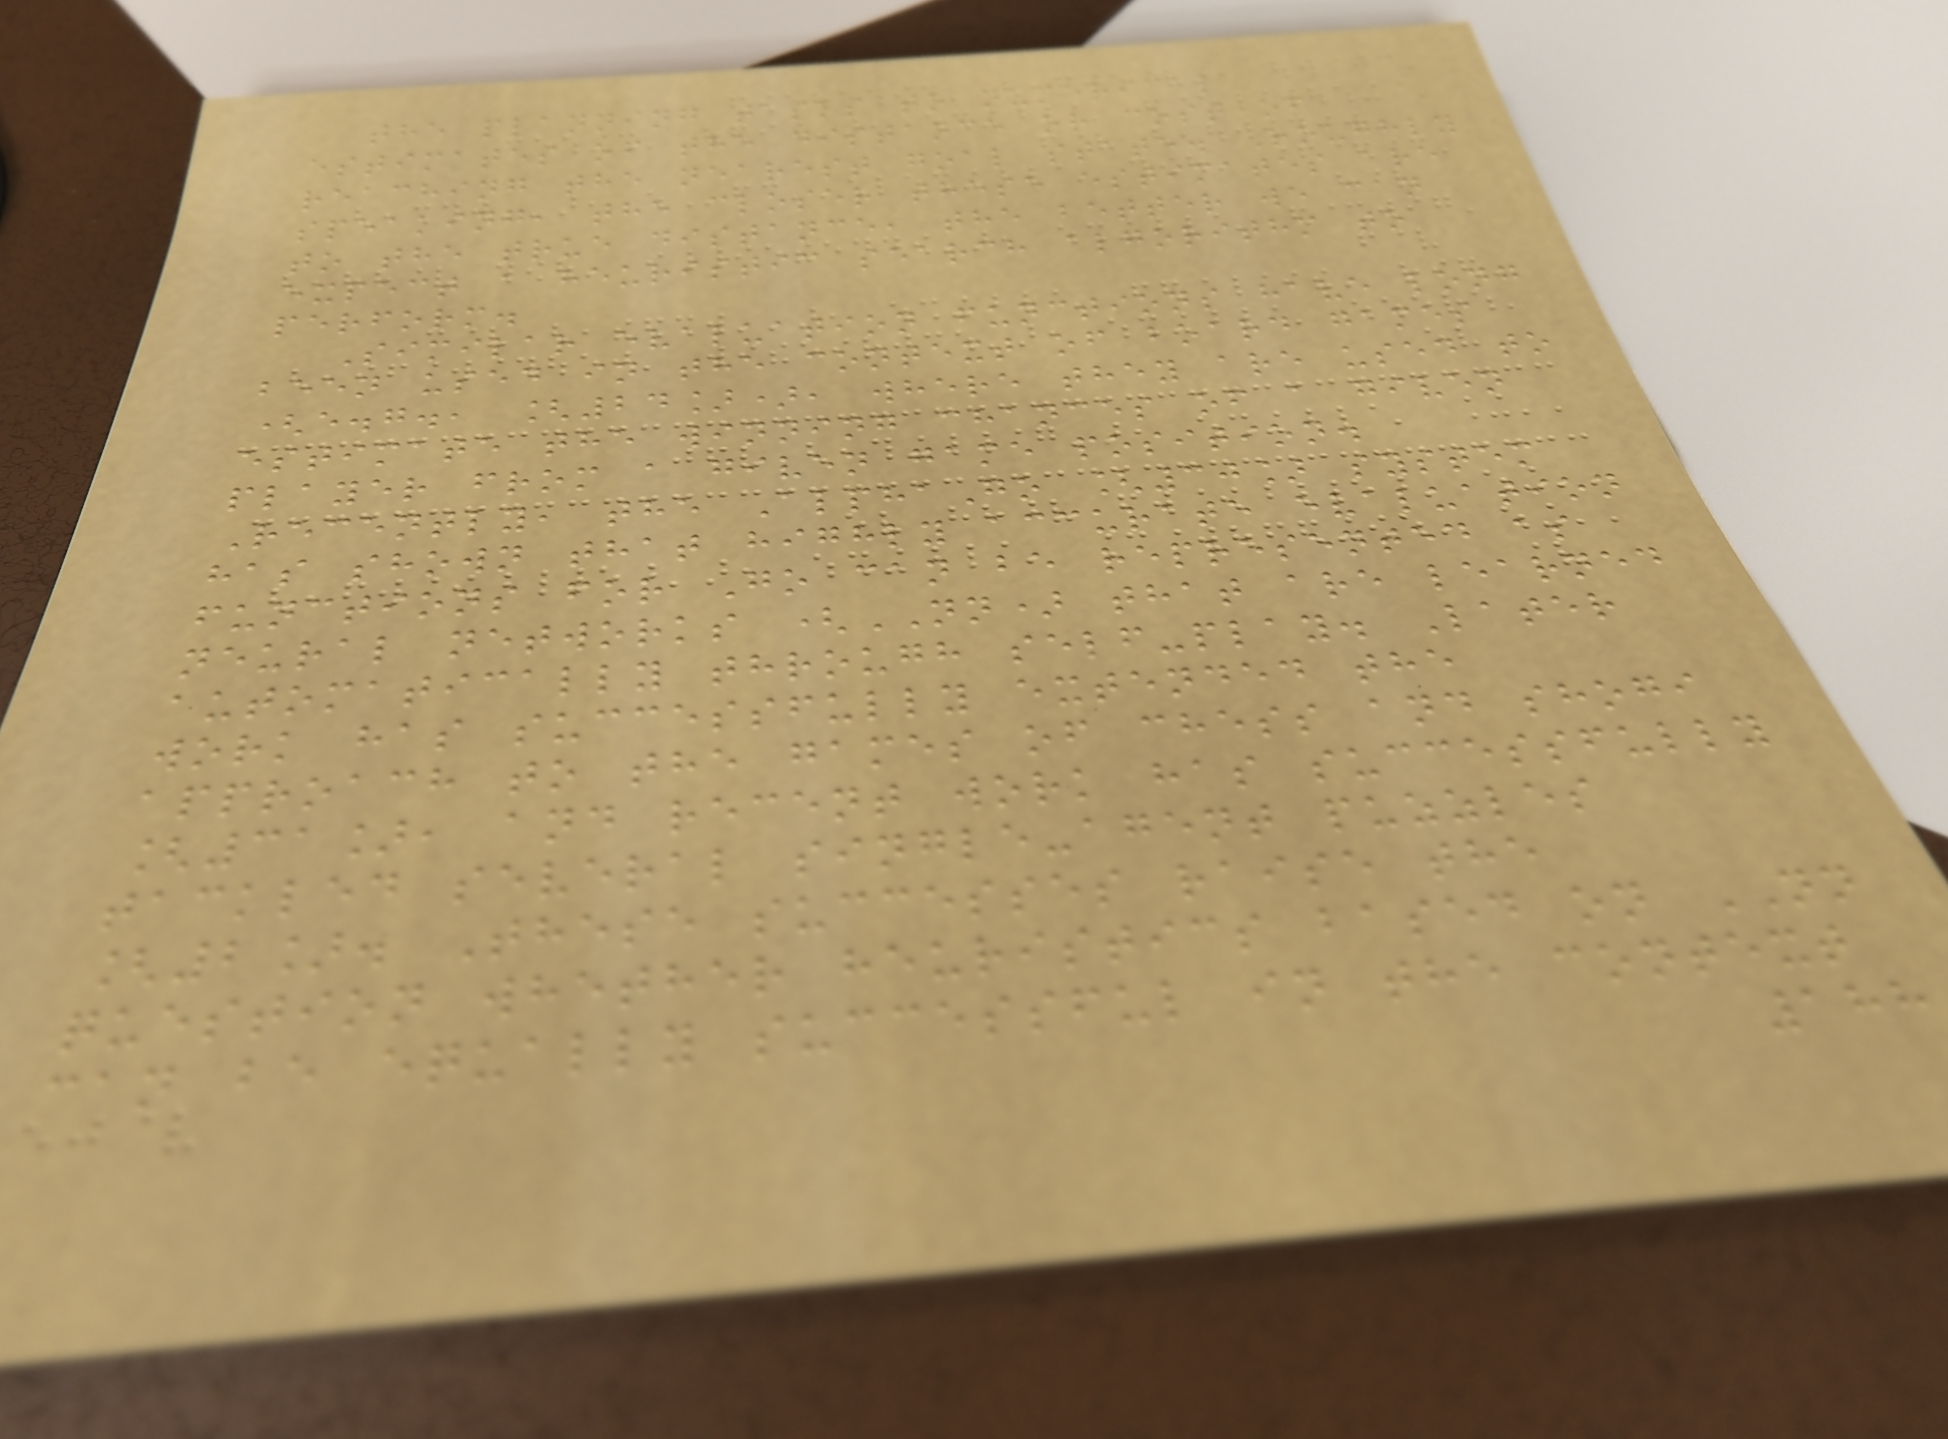the planning tasks to numerical
estimates of the distance or cost of
reaching the nearest goal state. Roughly
speaking, the closer these estimates are
to the true distance, the better we can
expect a heuristic search algorithm to
perform.
Similar evaluation functions have long
been used in the context of board games
(e.g., [24]), where they are used to
estimate the winning chances of a given
player from a given game position.
Recently, the AlphaGo [30] system
has shown that highly accurate evaluation
functions for Go can be represented as
neural networks (NN) that are learned
automatically through self-play. Later
work has successfully extended the
approach to the games of chess and shogi
[31], and recent work has successfully
tackled several single-agent puzzles
[2]. These successes raise the
question whether heuristics based on NN
can be equally successful in the context
188
